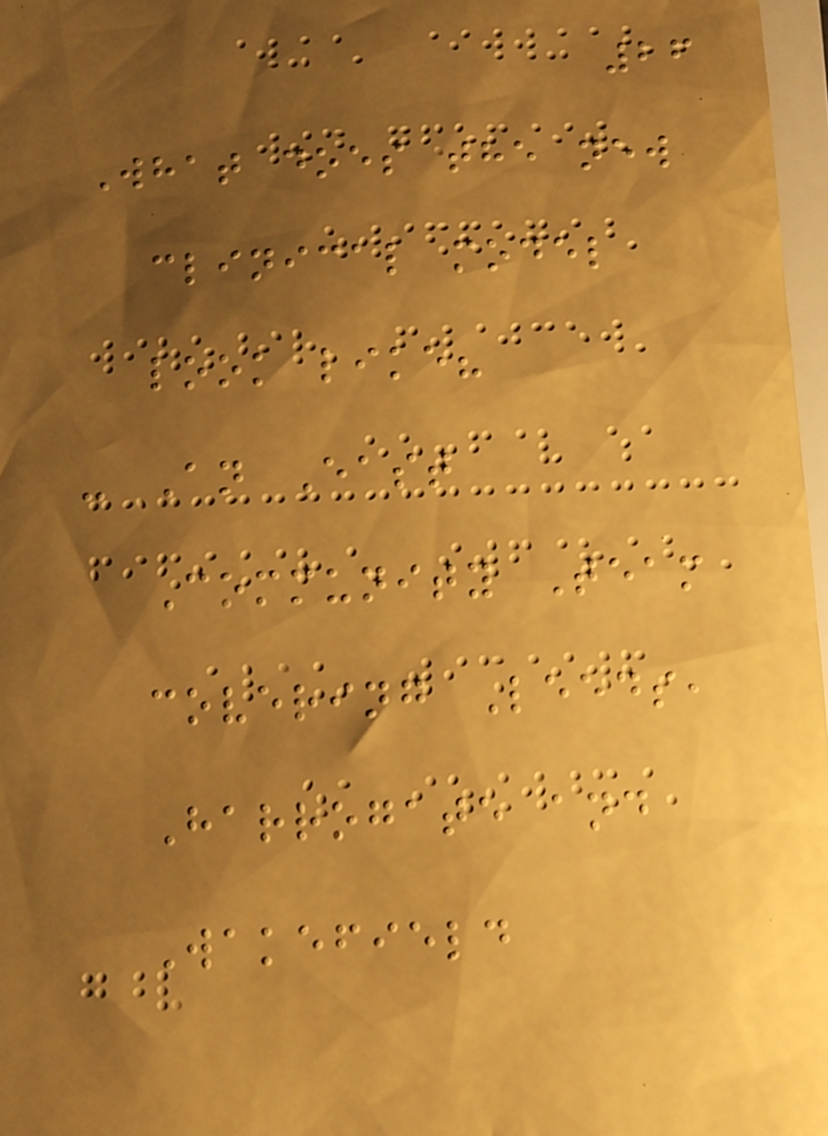26
What does the new
clinical model
look like?
- An East
Community Team
covering Leeds,
Harrogate and
Wakefield
